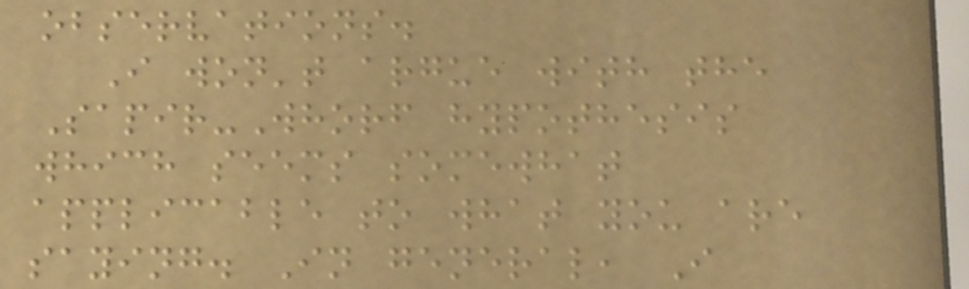observations.
I won't argue with the
Sapir-Whorf hypothesis
which seems somewhat
applicable to what you are
saying. In general, I
